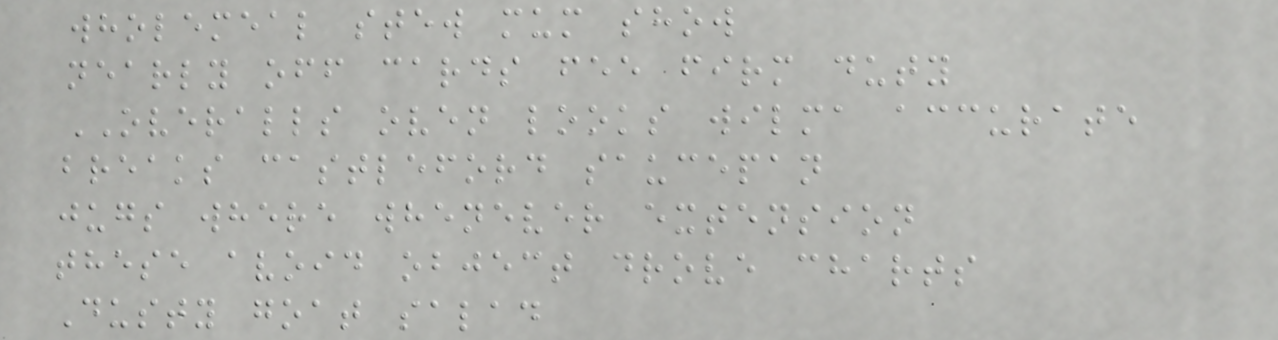wholemeal stew mum show
nearly off cards fee firm duty
OVERALLS oven looks wilma accurate
breaks castleford saucepan
jugs where whenever extension
these avoid object drove charts
Dusty goat salad
